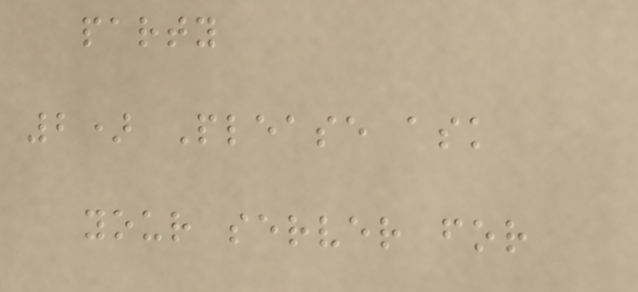party
2) Please ask
your server for
